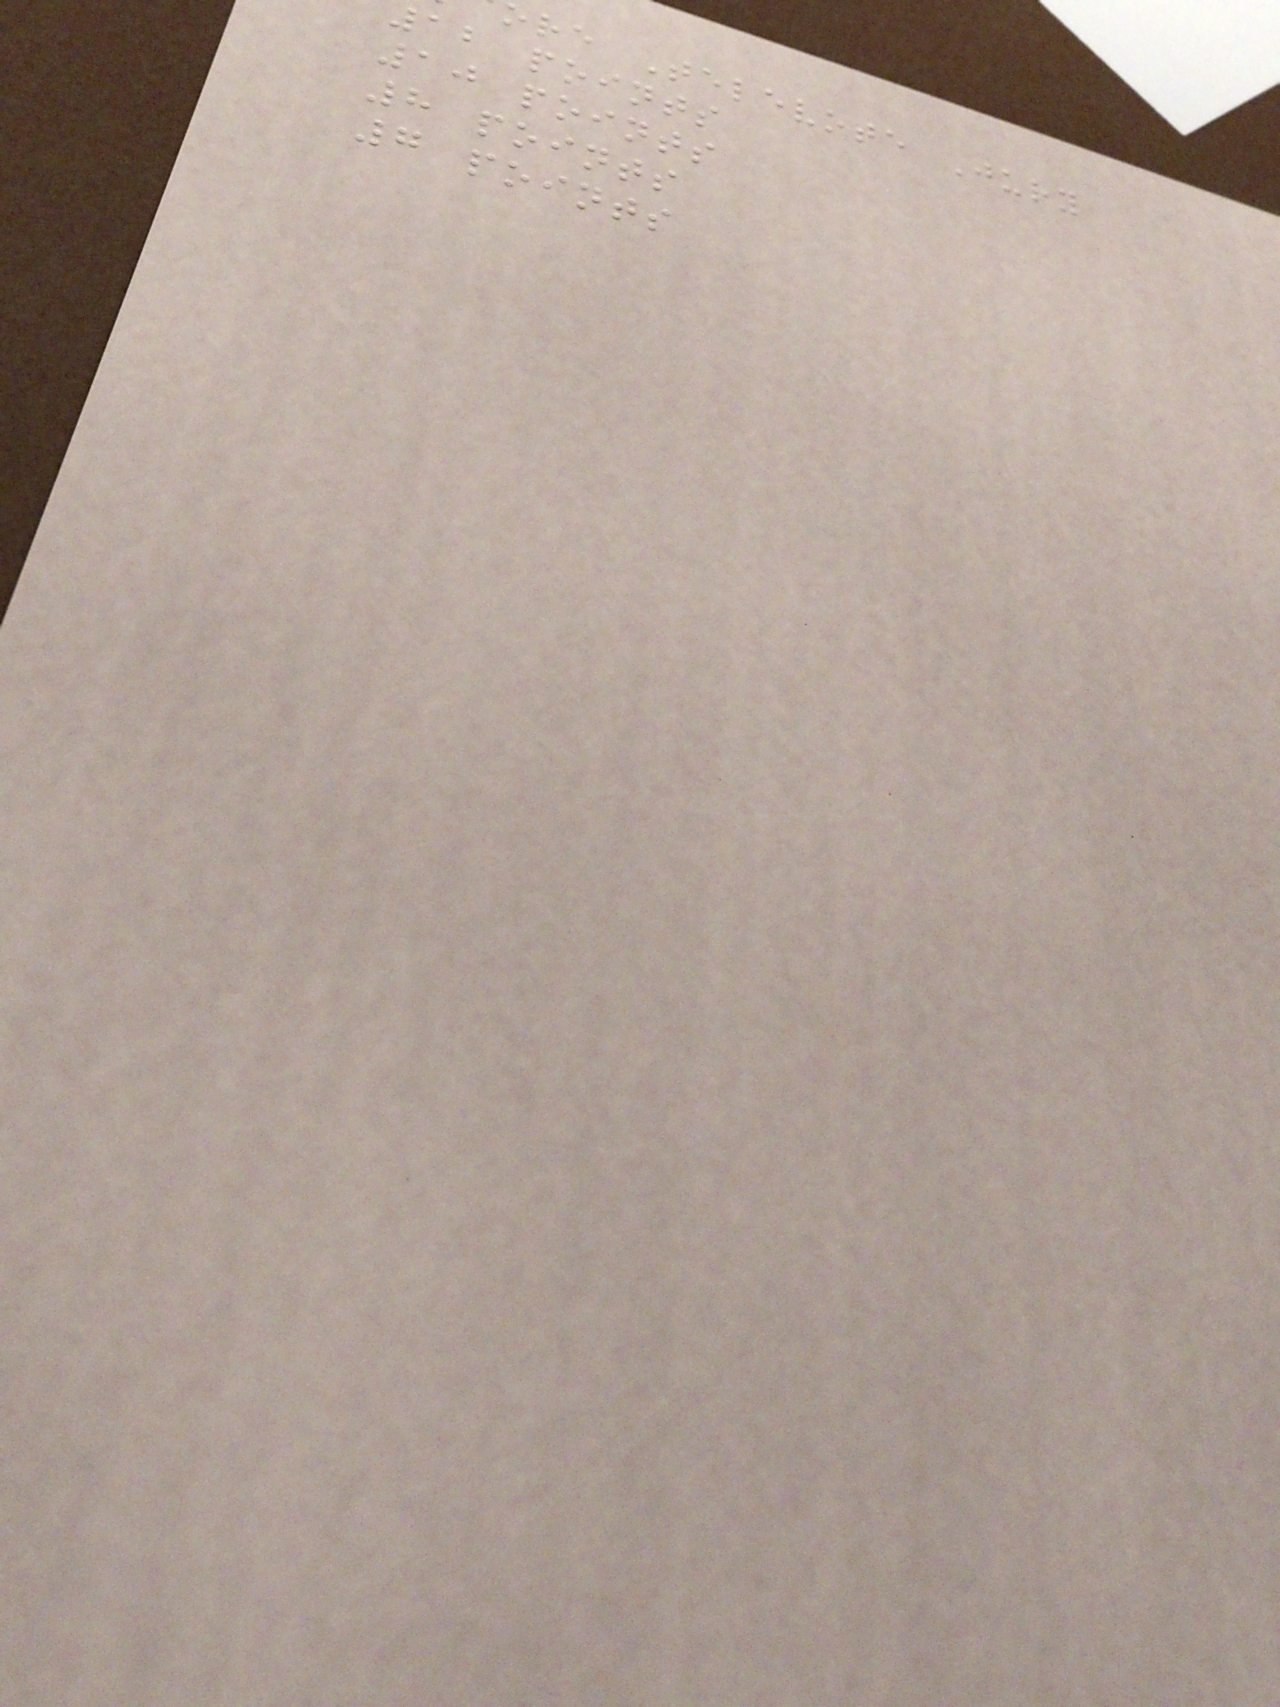ore Televote Jury
12 points
10 points
8 points
7 points
